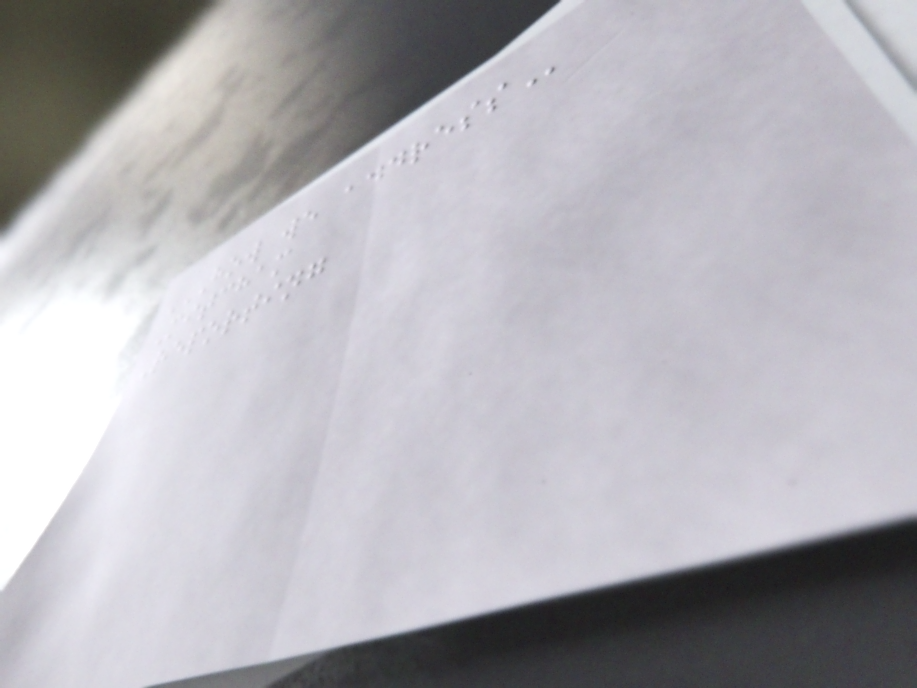HOW WE ADDRESS
Mitcham
Reporting
